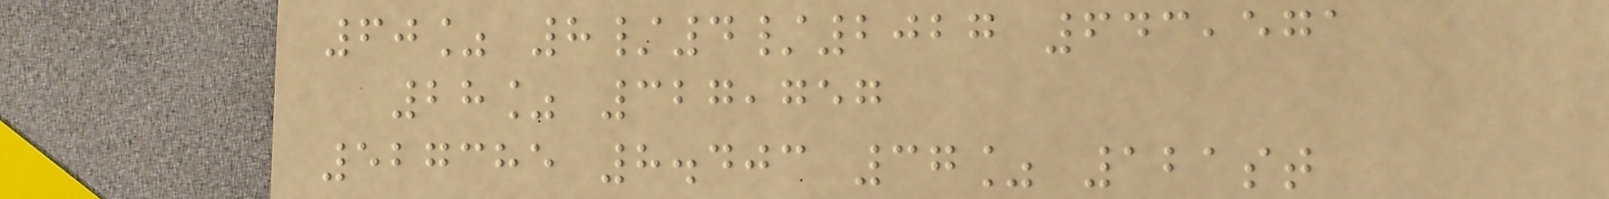60% 8/4/2027 643,571
28% 327,757
527385 8.403 37% 121st
